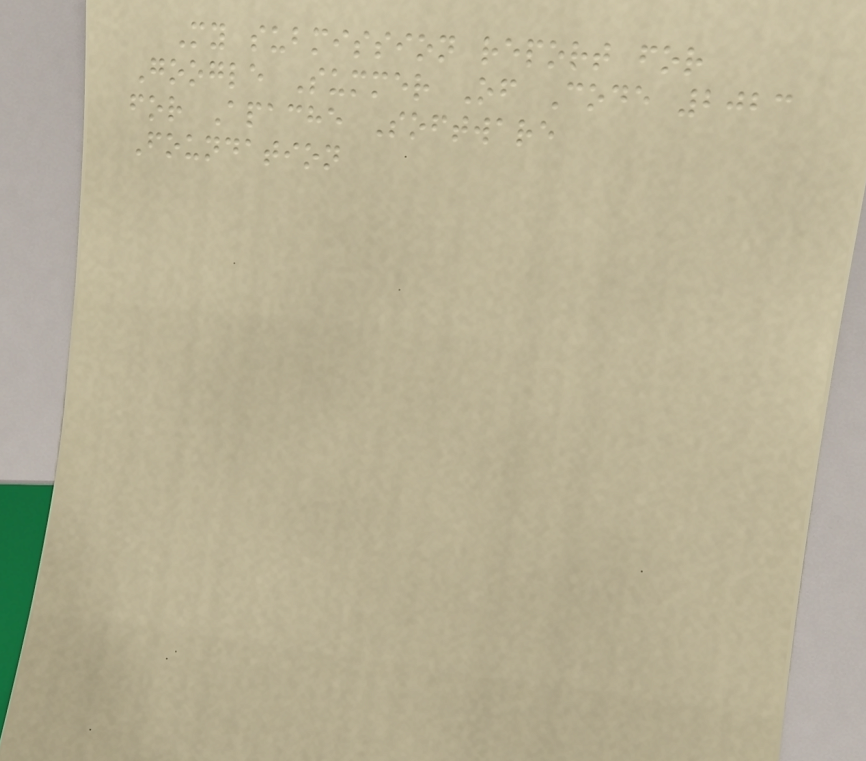My submission report for
Google Summer Of Code 2023
for Apache Software
Foundation
